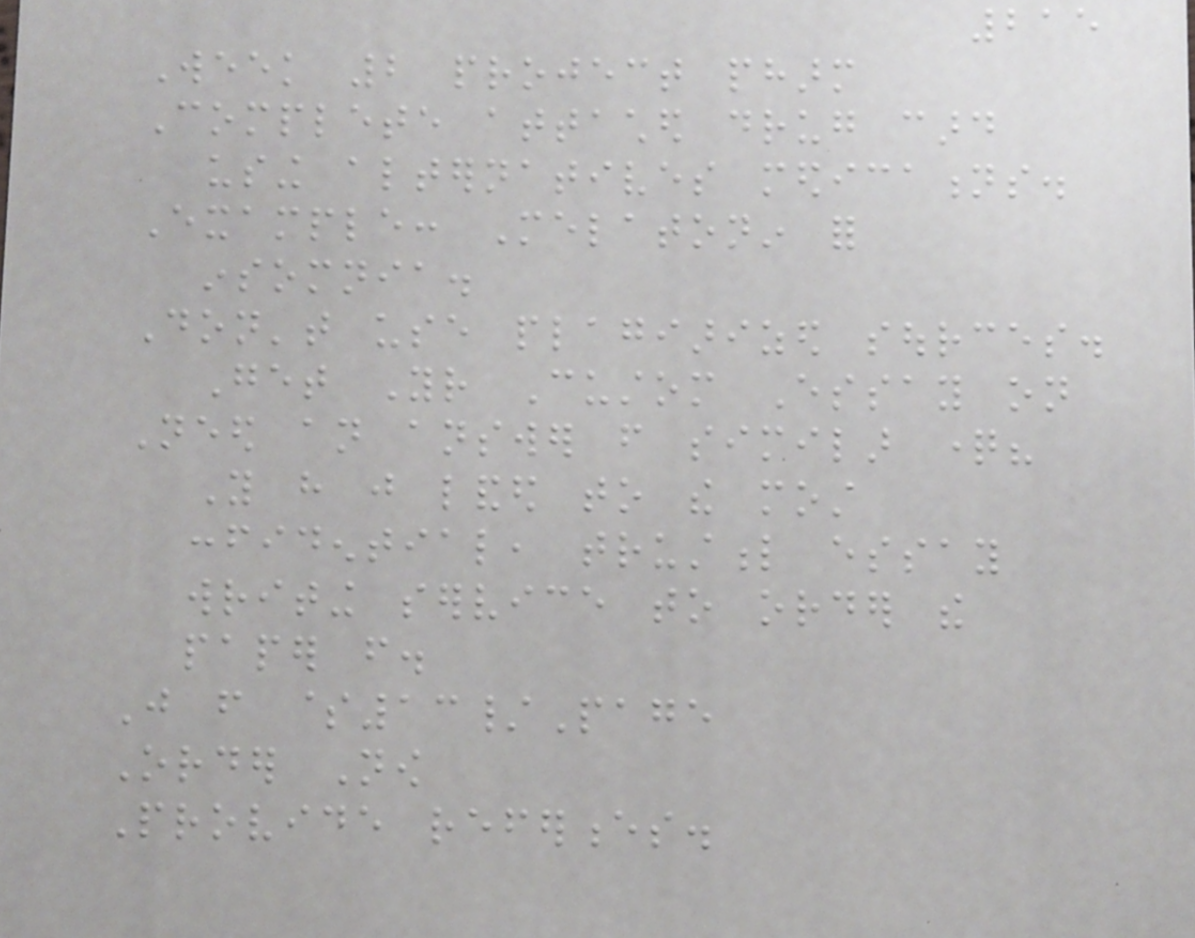215
Week 2 project pharm
Complete attached drug card
using alternatives medications.
Example: Melatonin for
insomnia.
Don't use plagiarized sources.
Get Your Custom Essay on
Need an answer from similar question?
You have just landed to the most
confidential, trustful essay
writing service to order the
paper from.
Just from $13/Page
Order Now
Provide references.
